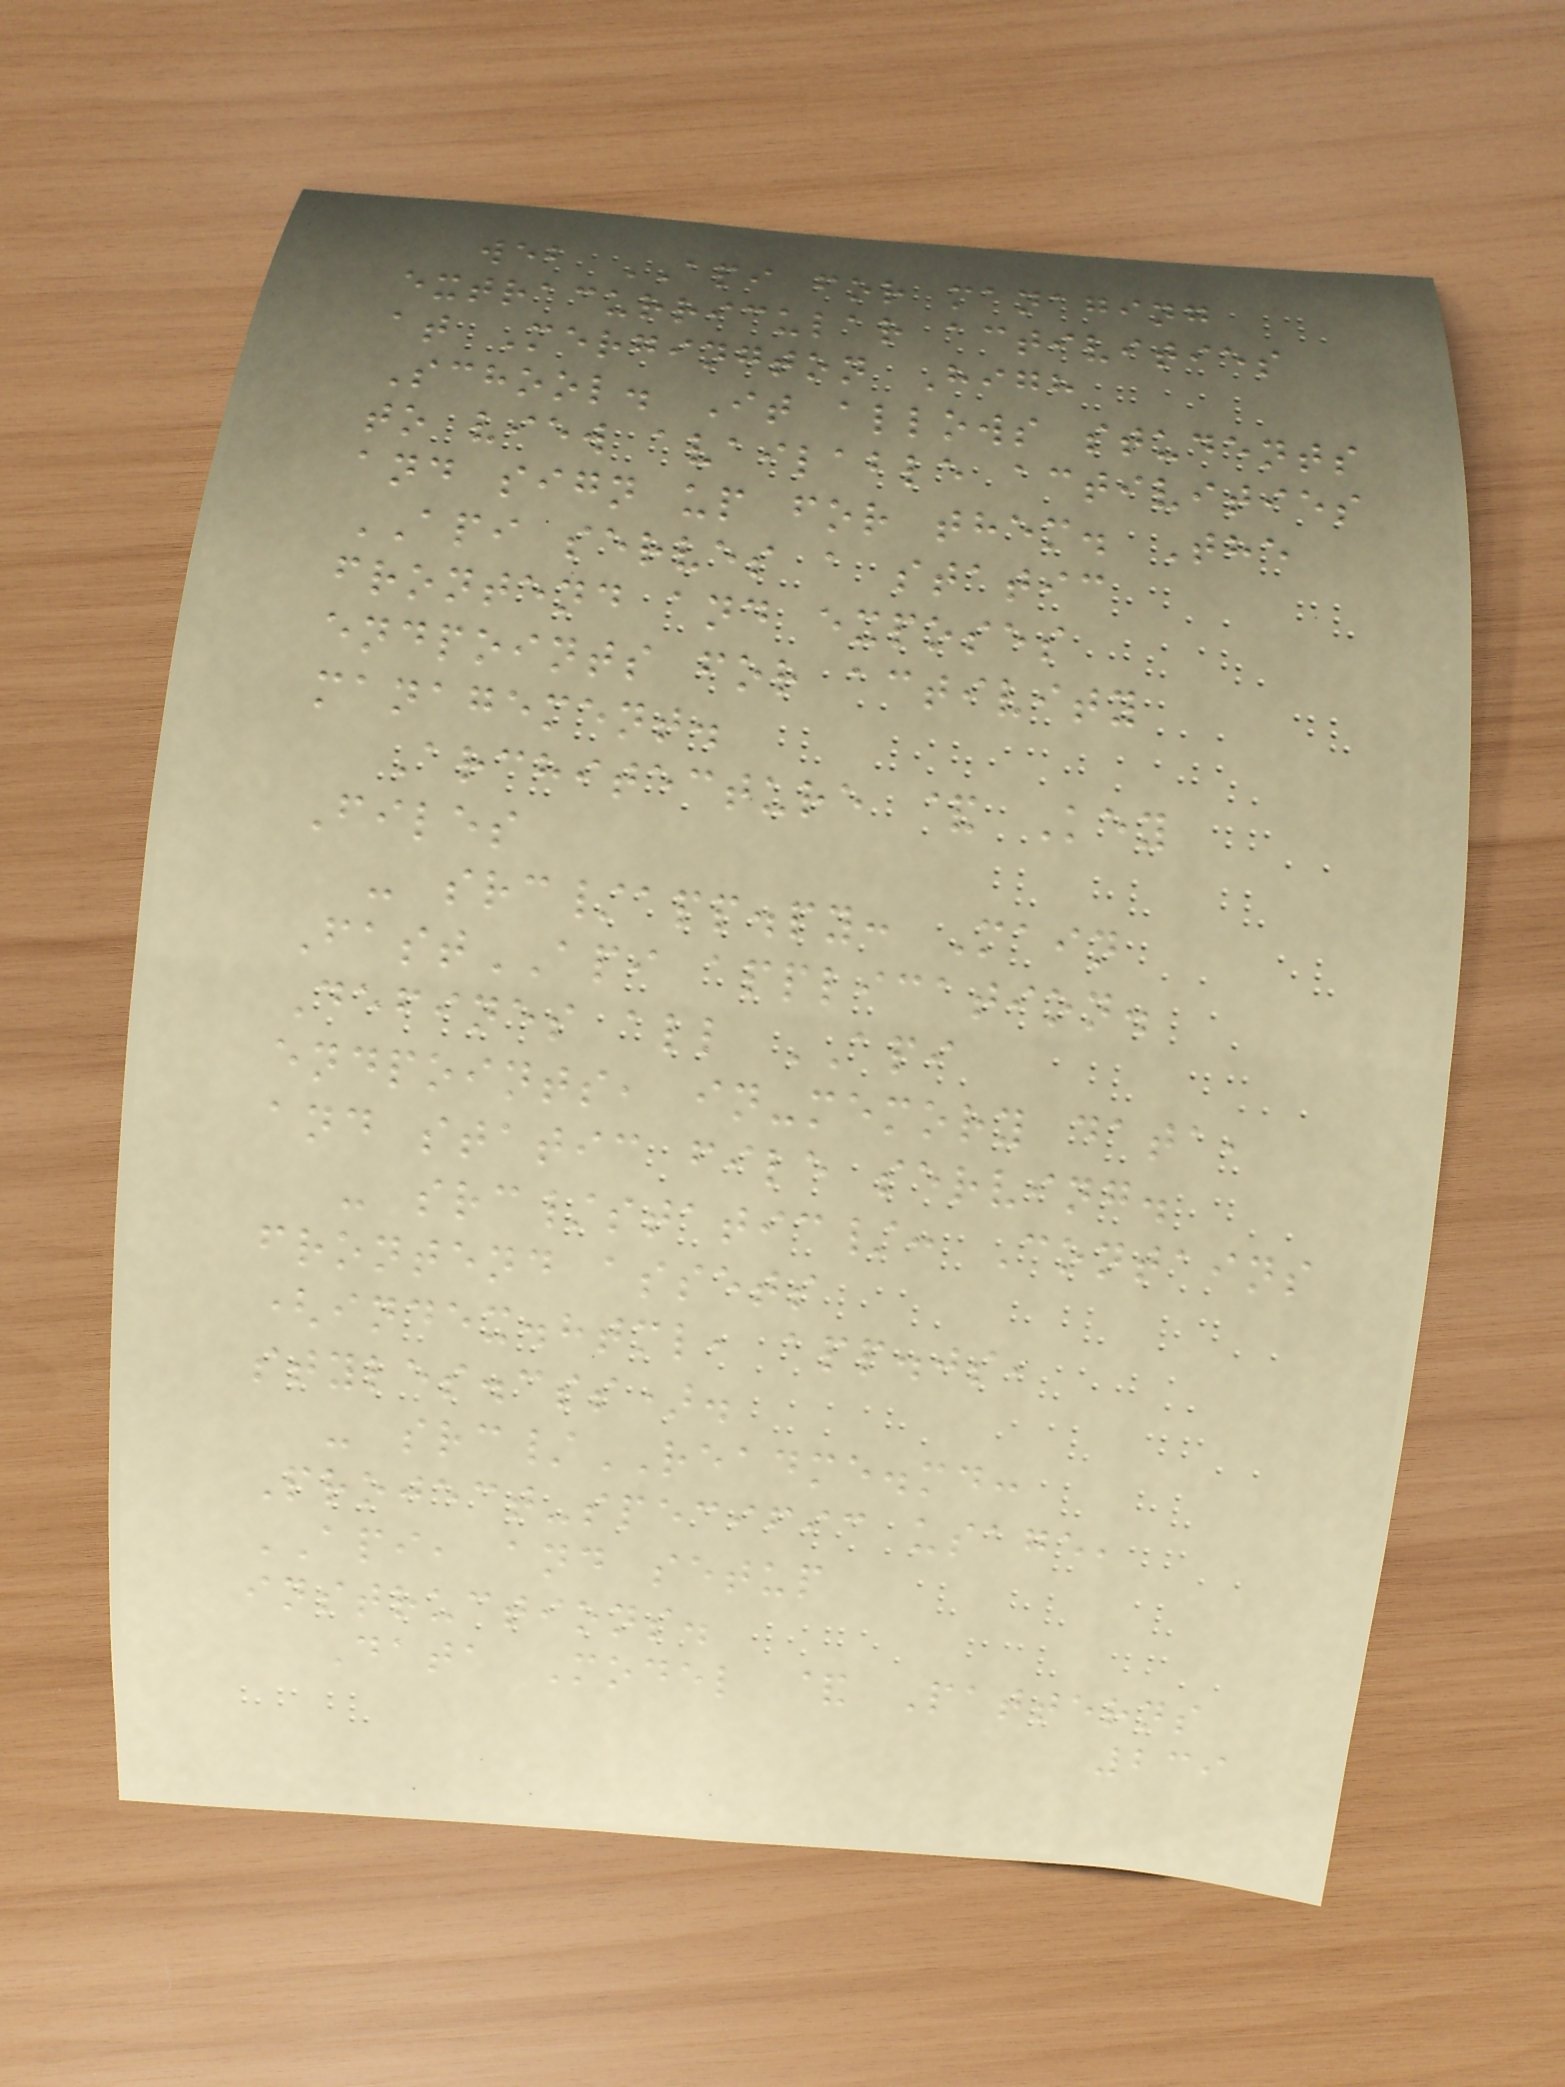web API for managing
extracurricular activities
at Mergington High
School. It allows students
to view available activities
and sign up for them. The
API serves a static
frontend and exposes
endpoints for activity
management.
Architecture & Key
Files
- src/app.py: Main
FastAPI application.
Defines all API
endpoints, in-memory data,
and static file serving.
- src/static/: Contains
frontend assets
(index.html, app.js,
styles.css).
- src/README.md:
Project-specific usage,
API, and setup
instructions.
Data Model & Patterns
239
